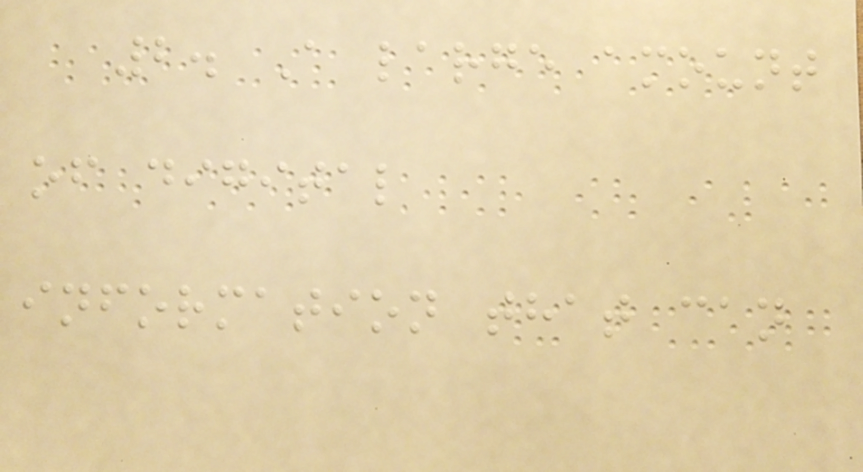2. A large amount
of digital
information that can
